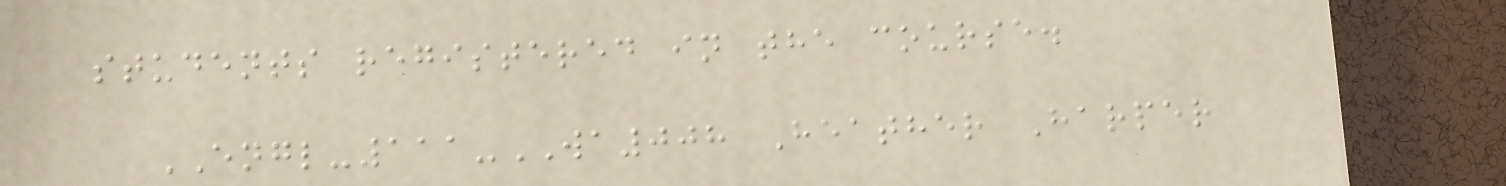students registered in the course.
ENGL-111-WA008 Heather Harper
